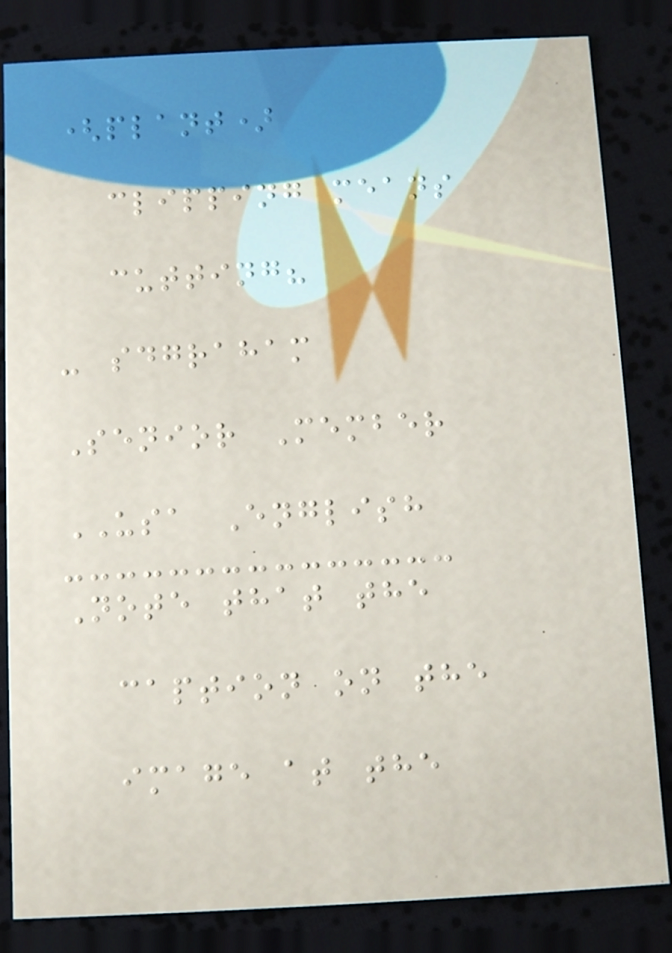(plant)
clipping means
cutting?
- sdgraham
Senior Member
USA English
Note that the
caption on the
image at the
